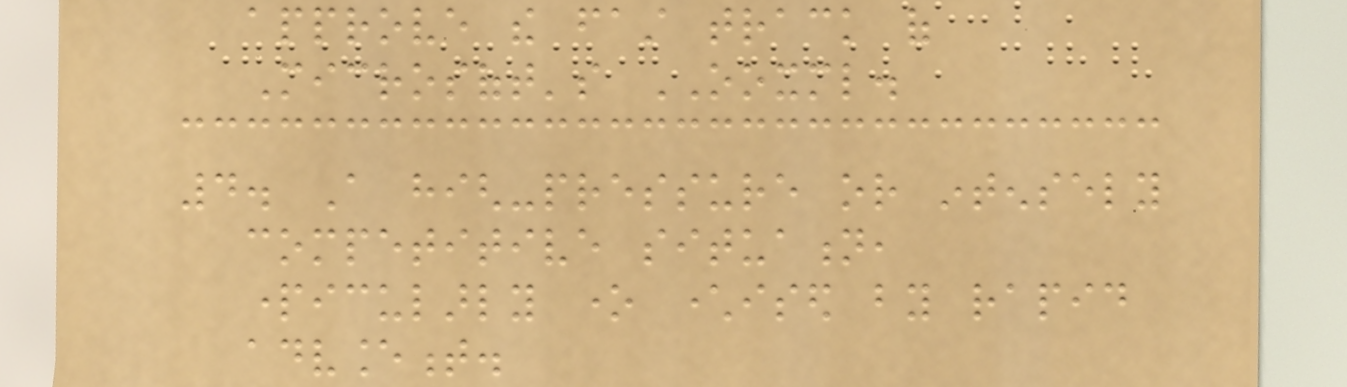approve the fast track of
Microsoft's OOXML.
4. A high-pressure or intensely
competitive situation,
particularly one characterised by rapid
advancement.
